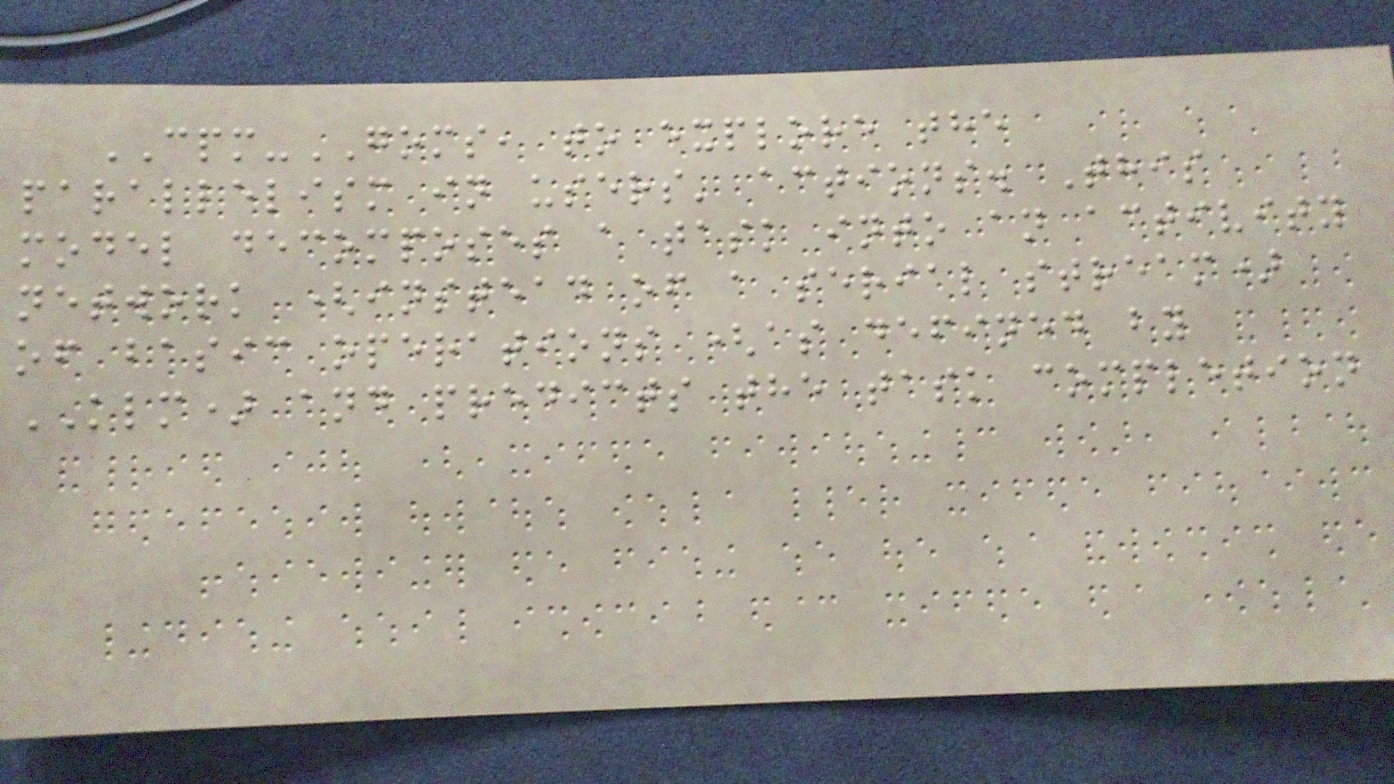CPM-GOMS, to explore the
parallelism in users' actions. This
model decomposes a task into an activity
network (instead of a serial stream)
of basic operations (as defined by
KLM) and predicts the task completion
